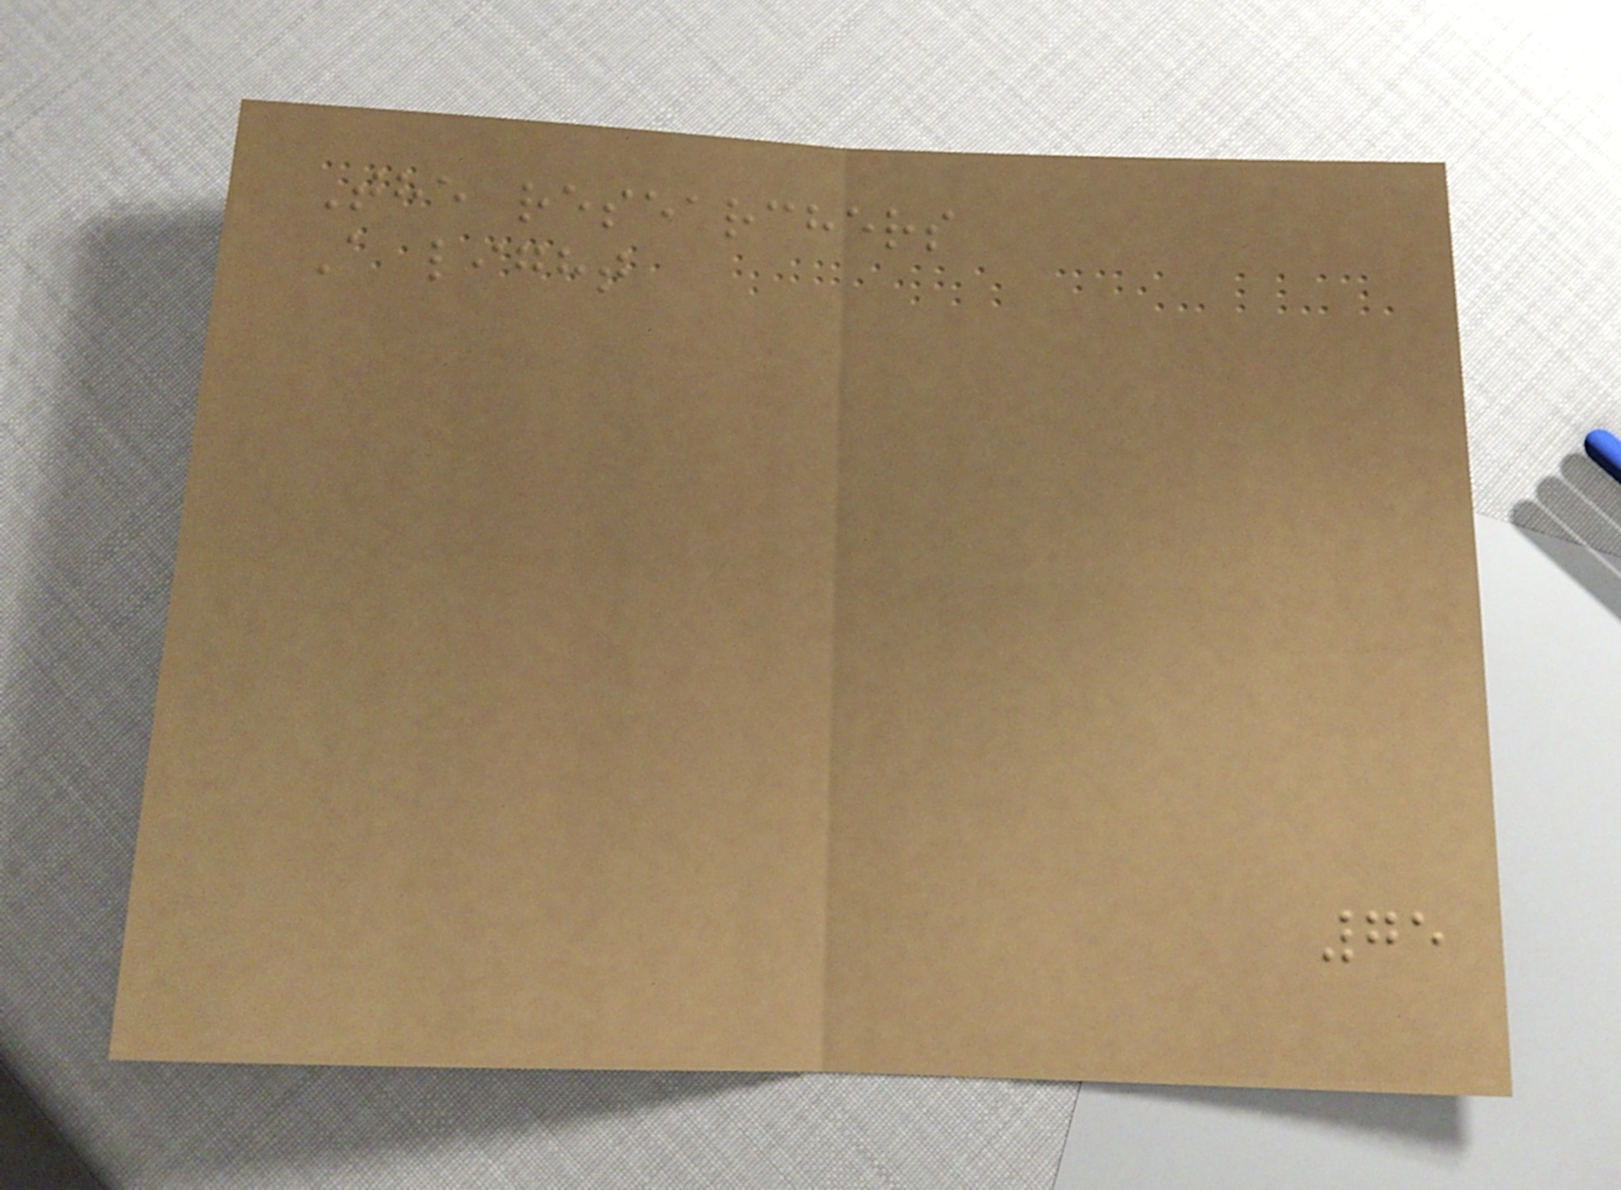The researchers
A light
75
